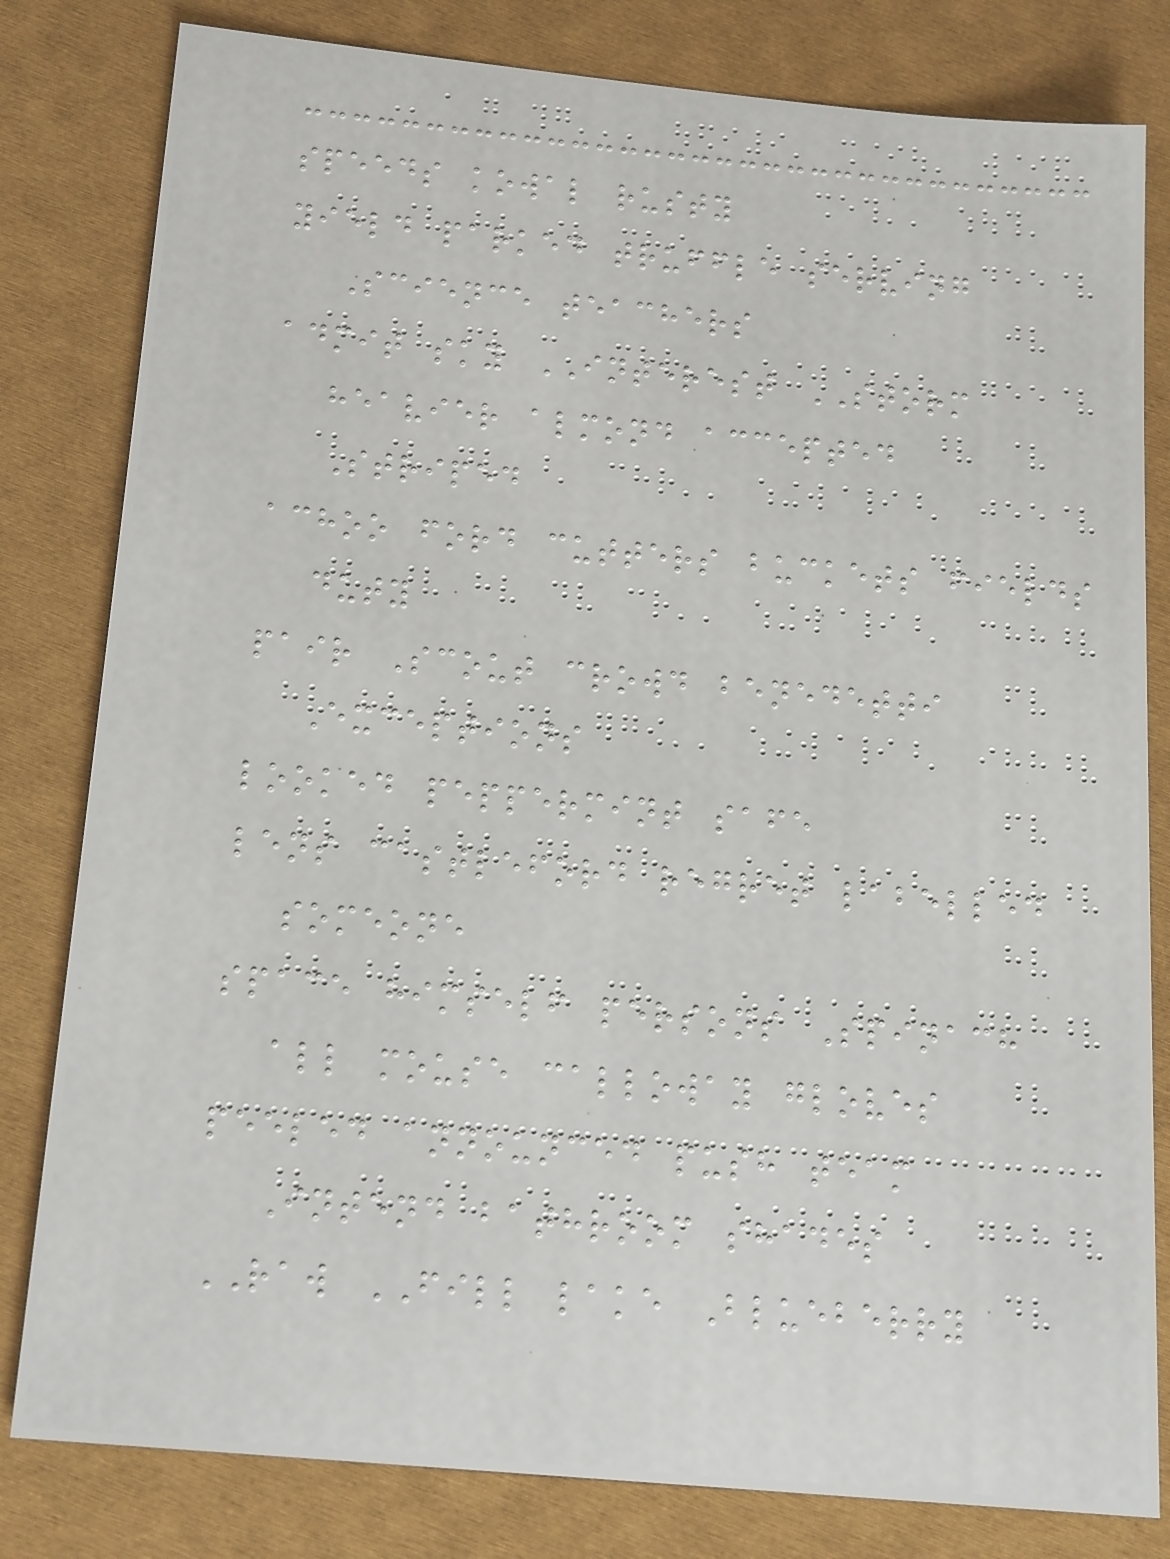speeds kowal rusty
yield parked truffle serving
Science teachers
admit sky INTEREST STORM
heavier almond accepted
Striped
achoo ford cutters buckets fields
duty
pair Scout crowd benedetti
Exceptions
looked peppermint safe
lens castleford regret labelled
someone
space himself persons Spinach
all mouse calloway gloves
peeled announced push team
Intend bathroom shades
RAW FILL lake Blueberry
